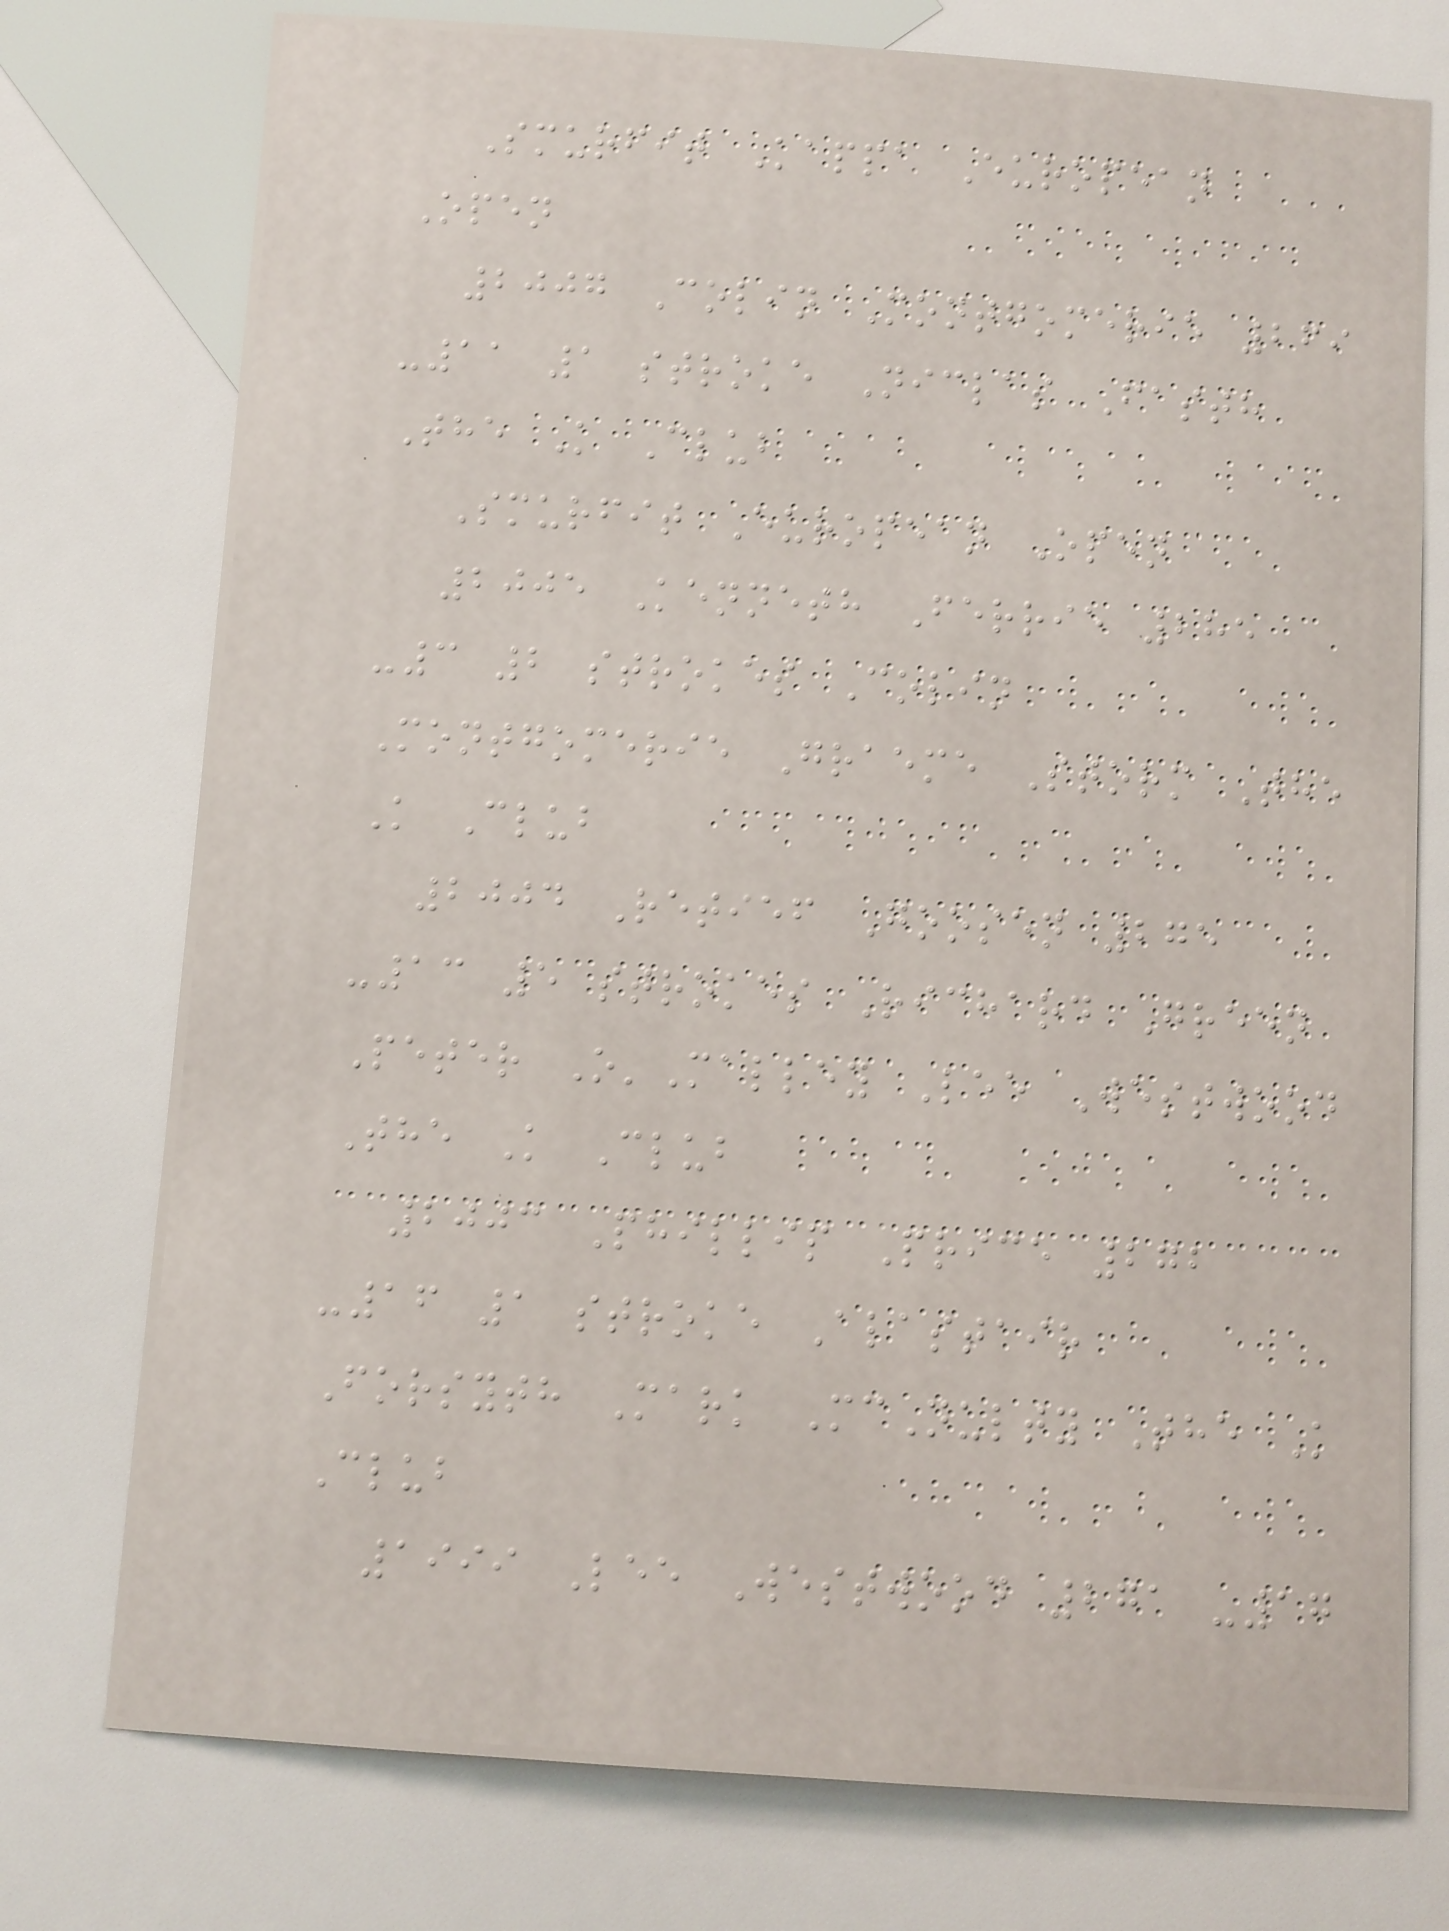Smurfit Kappa European
Open
2007 Colin Montgomerie 269
-11 1 stroke Niclas Fasth
The K Club
Smurfit European Open
2005 Kenneth Ferrie 285
-3 2 strokes Colin
Montgomerie Graeme Storm The
K Club
2004 Retief Goosen 275
-13 5 strokes Richard Green
Peter O'Malley Lee Westwood
The K Club
2003 Phillip Price 272
-16 1 stroke Alastair
Forsyth Mark McNulty The K
Club
1999 Lee Westwood 271 -17
